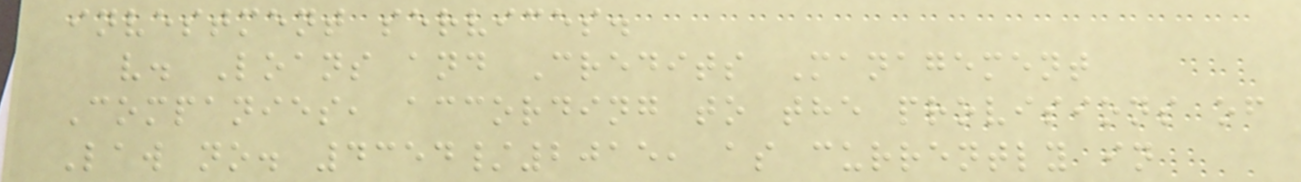investment services.
v. Loans and Credits Management
Companies, according to the provisions of
Law no. 4354/2015, as currently in
